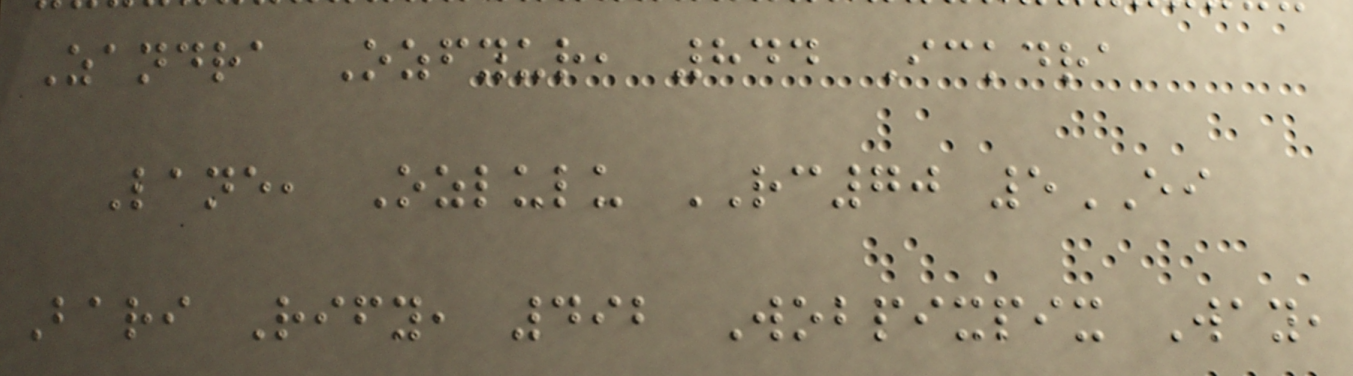Zandra Ozfyur, 844 Ickdra
Lane, Ozlulu RC70 5EI
Bari Rify, 492 Wobpixpix Way,
